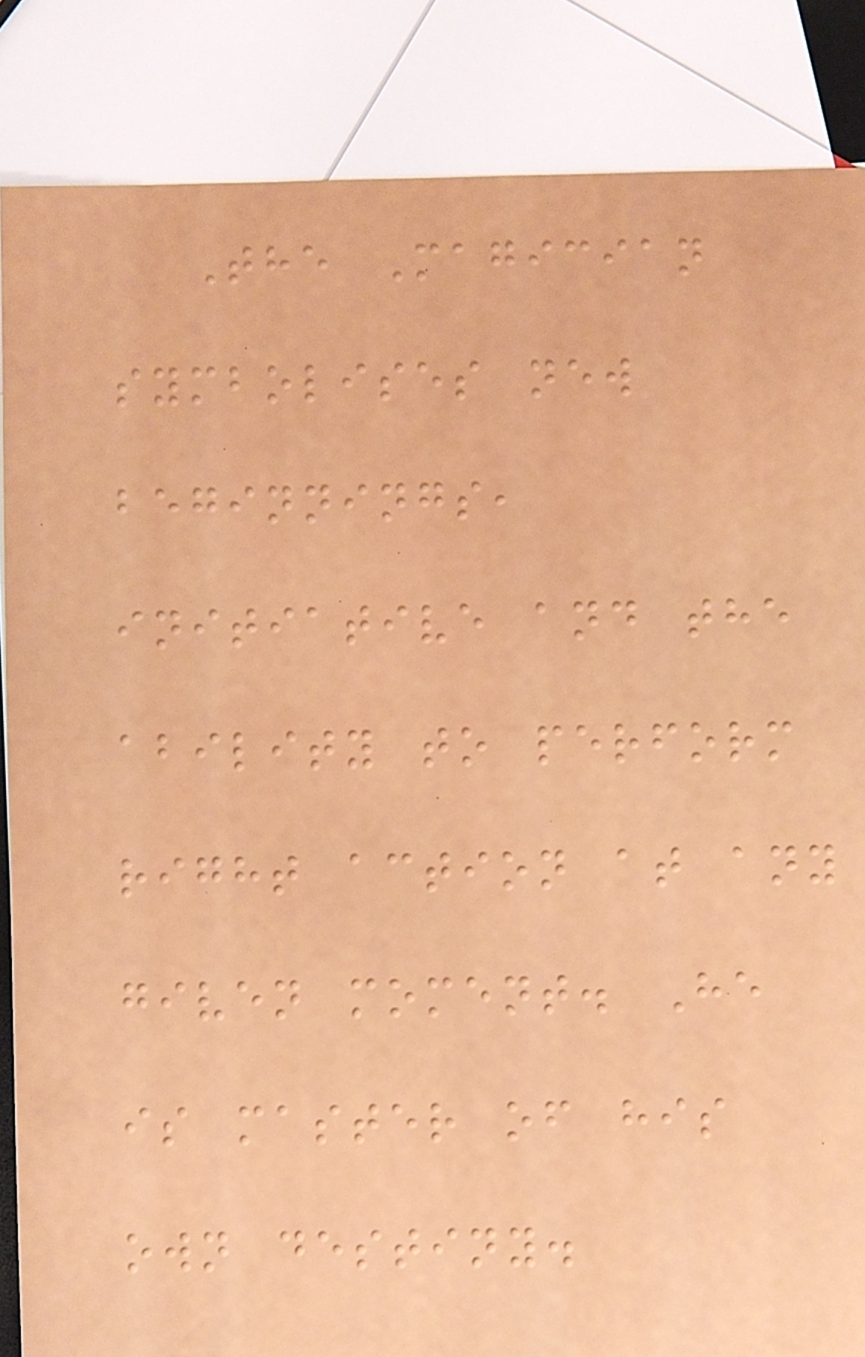The Magician
symbolises new
beginnings,
initiative and the
ability to perform
right action at any
given moment. He
is master of his
own destiny.
